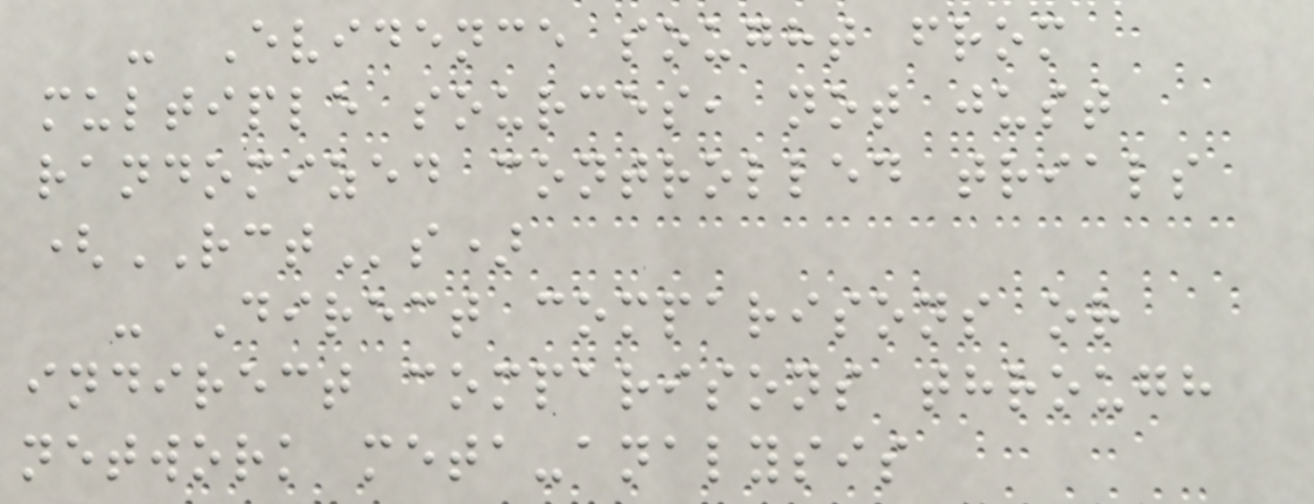- Evidence sought from
multiple sources, not just
randomized controlled trials
(RCTs)
- Direct comparisons or
indirect comparisons through
network meta-analysis
